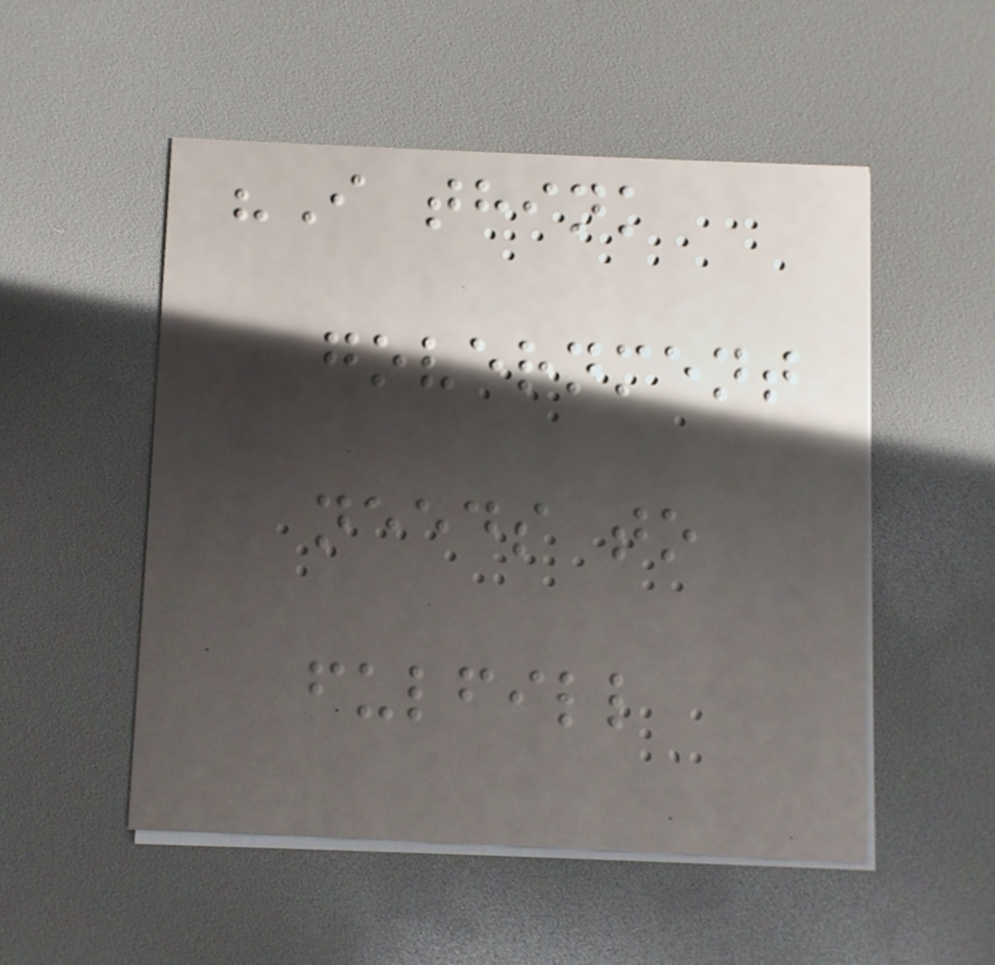"I think
government
needs to
fulfill
